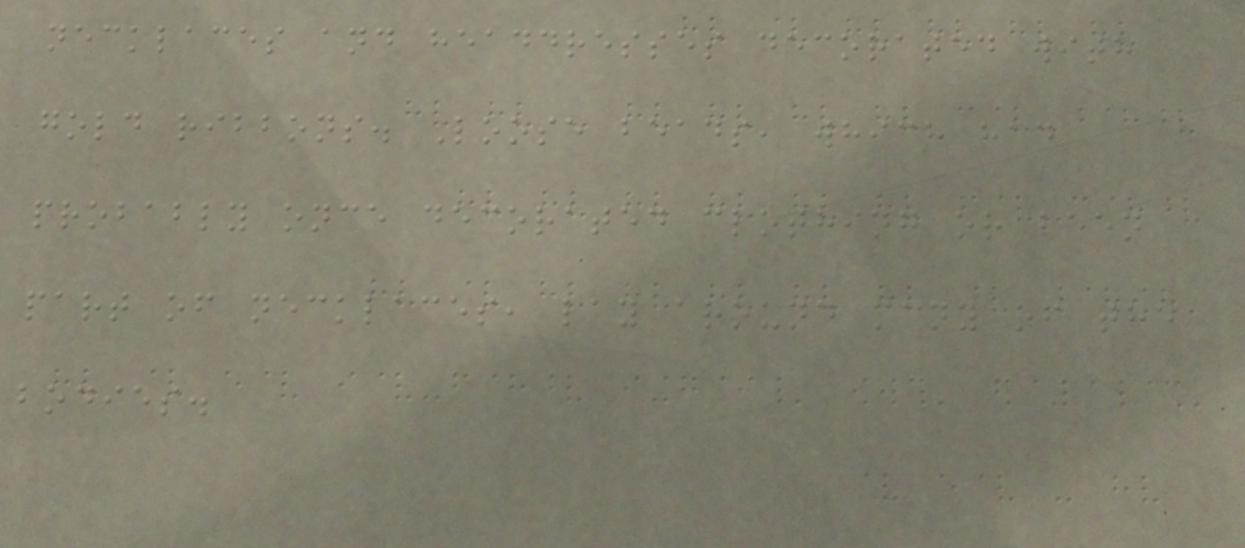necklaces and headdresses decorated with
gold ribbons. Loose beads, which had
probably once decorated clothing or been
part of necklaces, lay around many of the
bodies.
